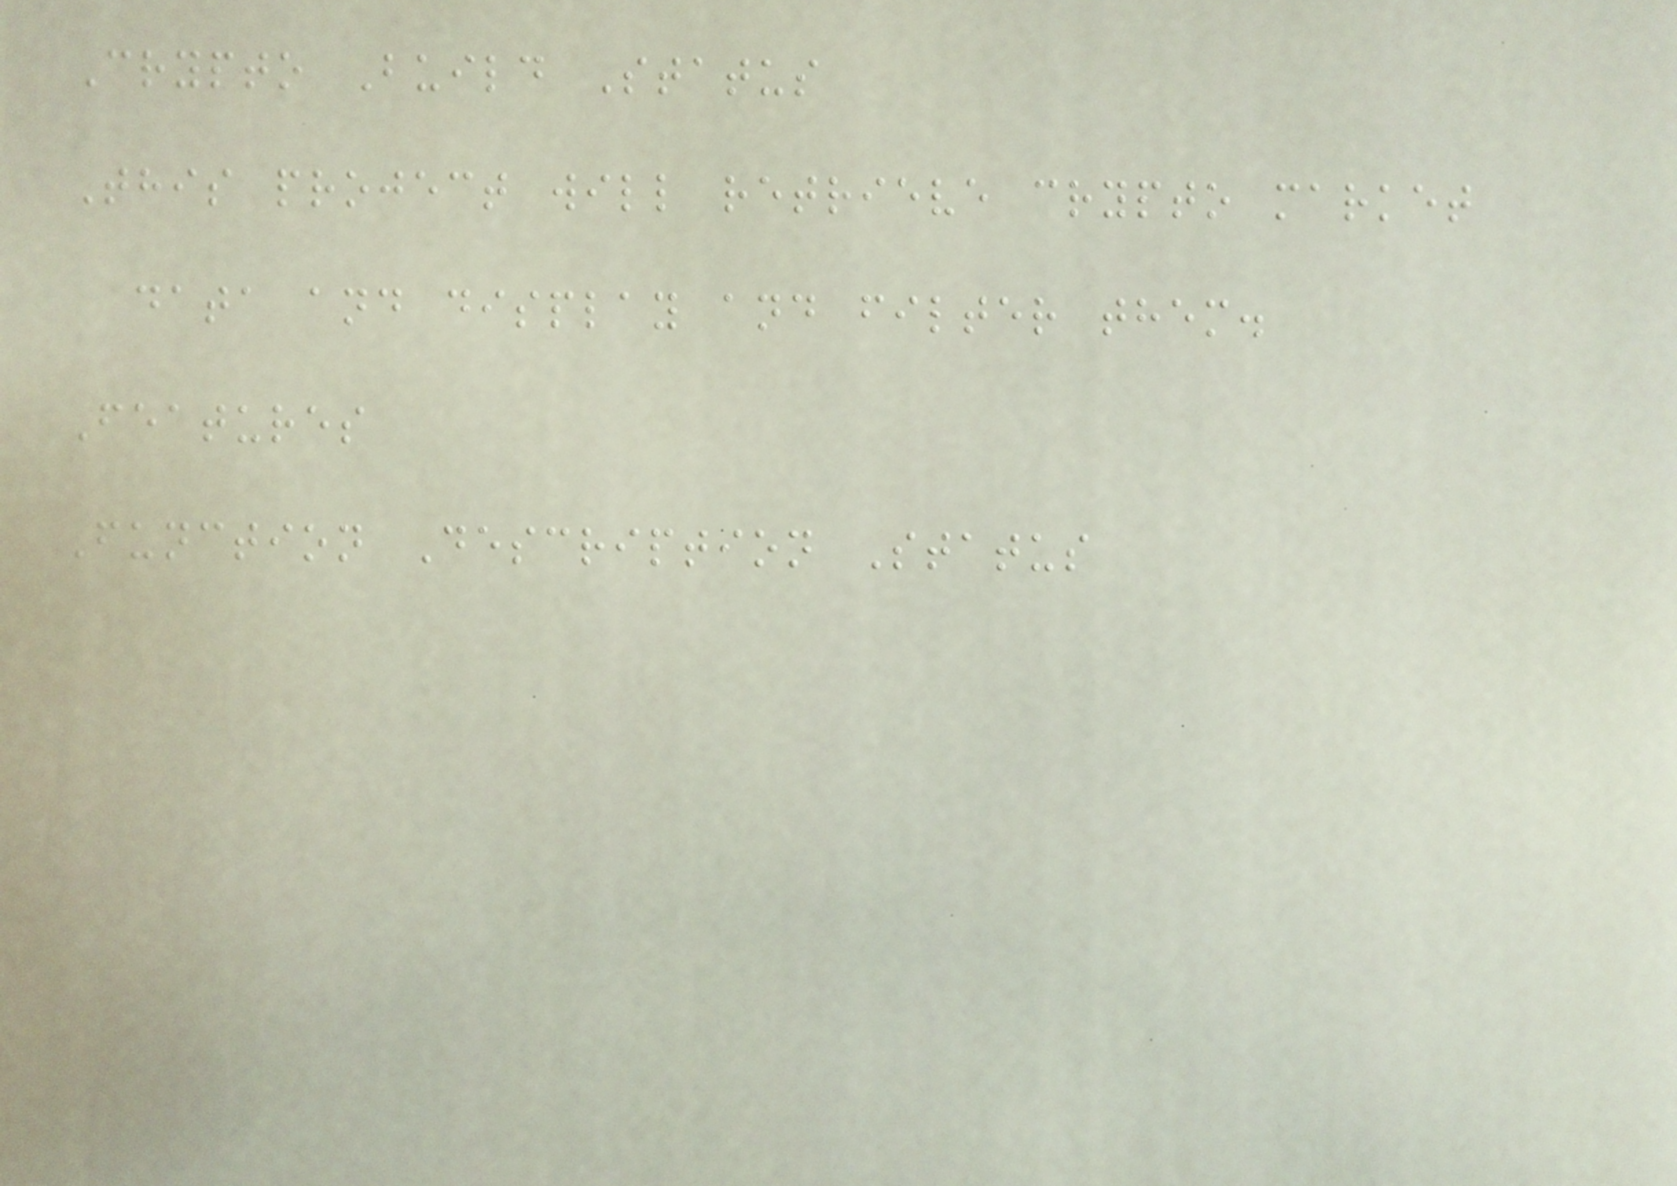Crypto Build Status
This project will retrieve crypto market
data and display and filter them.
Features
Function Description Status
